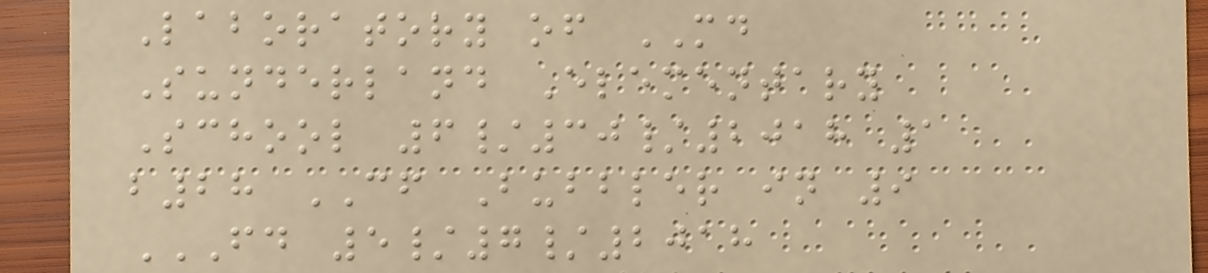Laboratory of MD
Sunderland Elementary
School 6/30/2018 1
b28 CF Bubbler in 9
FD 5/7/2018
